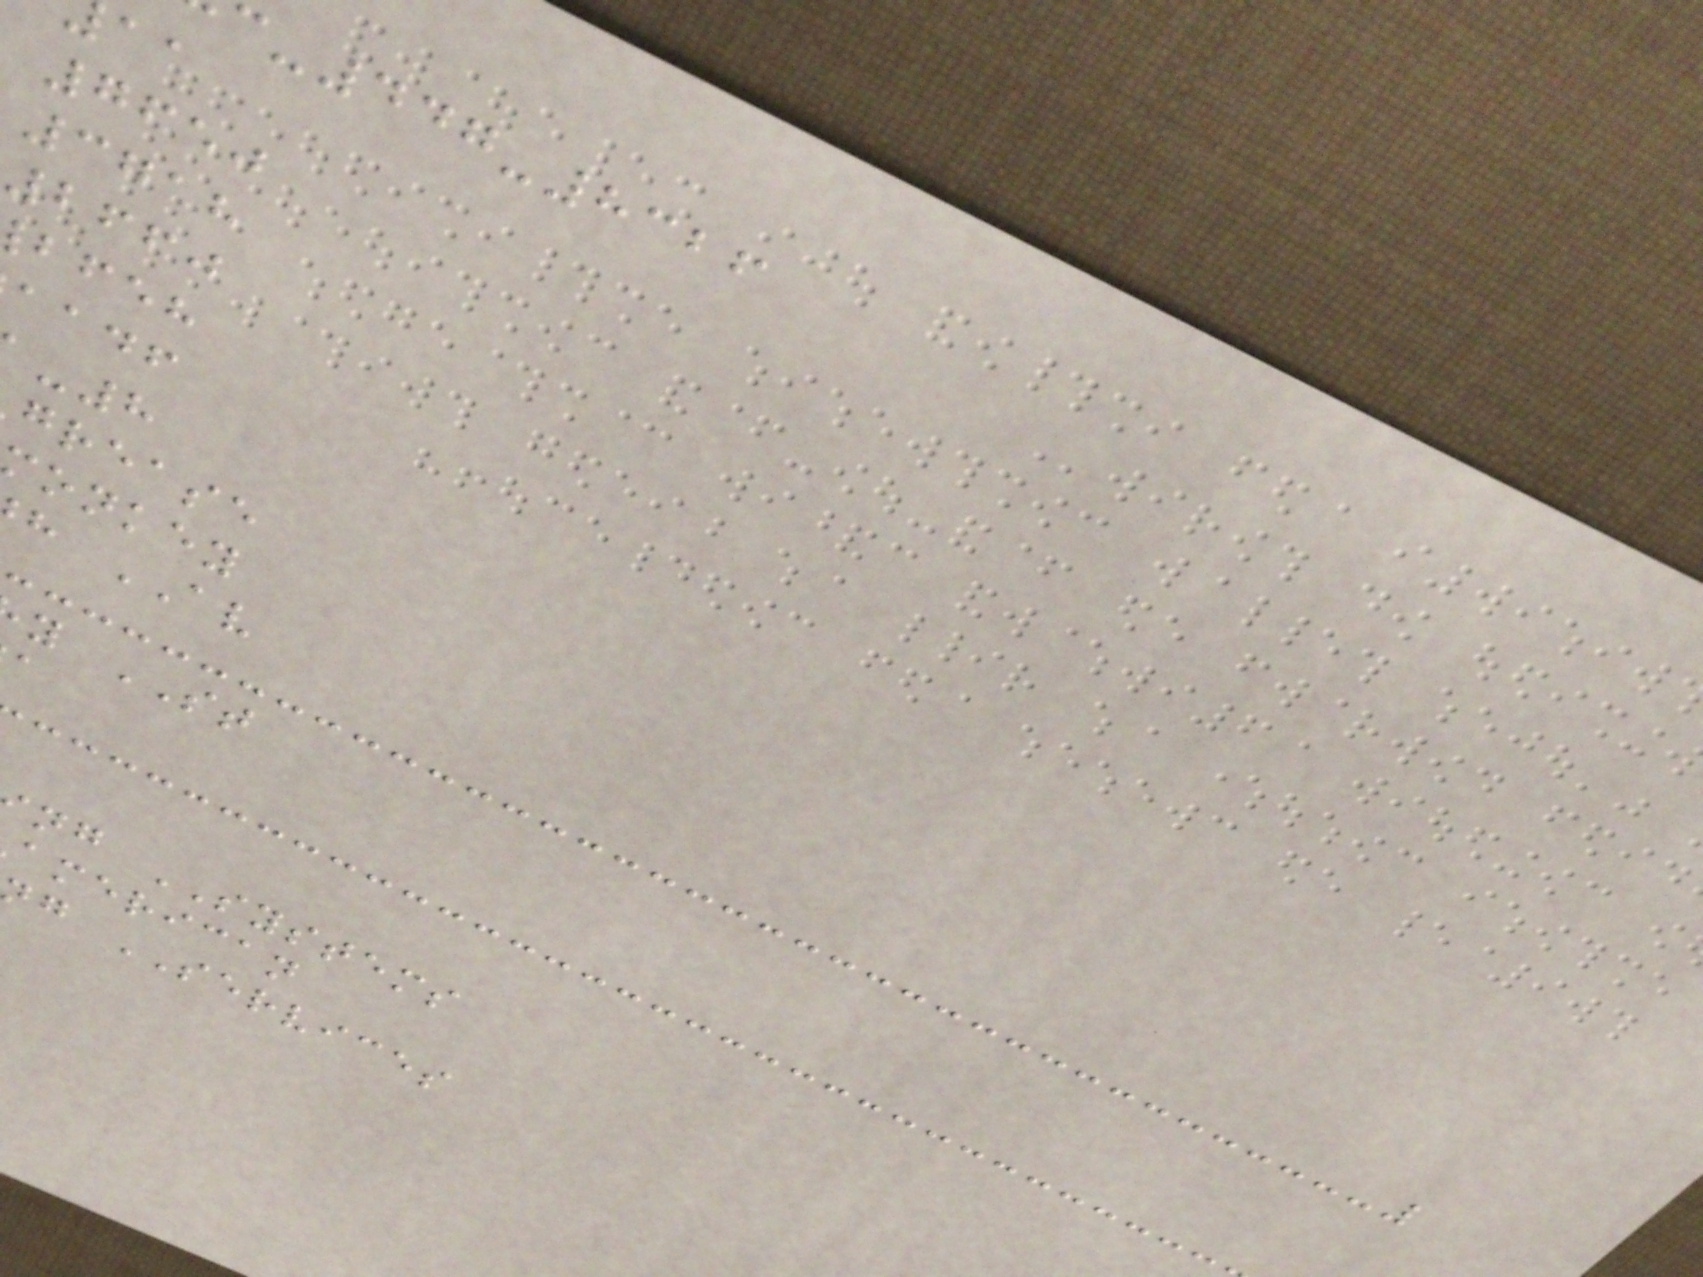-447-8326
7650
3718
2660
bfeh
aadf
grease
onkey
h AV
y ST
ng SYSTEMS
american
g SERVICES
